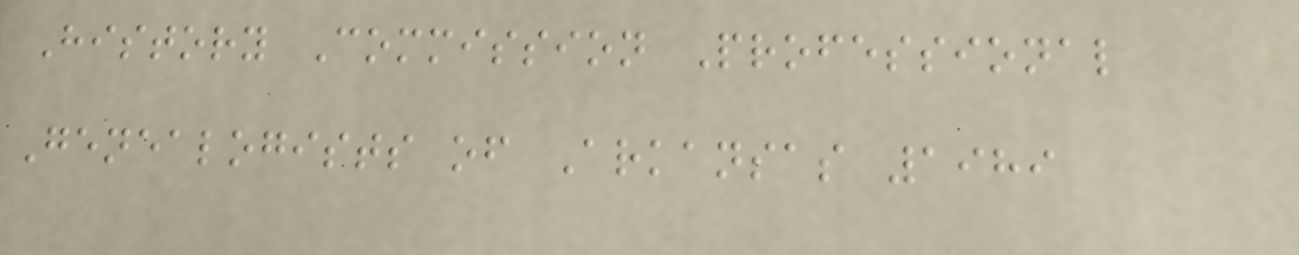History Commission Professional
Genealogists of Arkansas 1989
